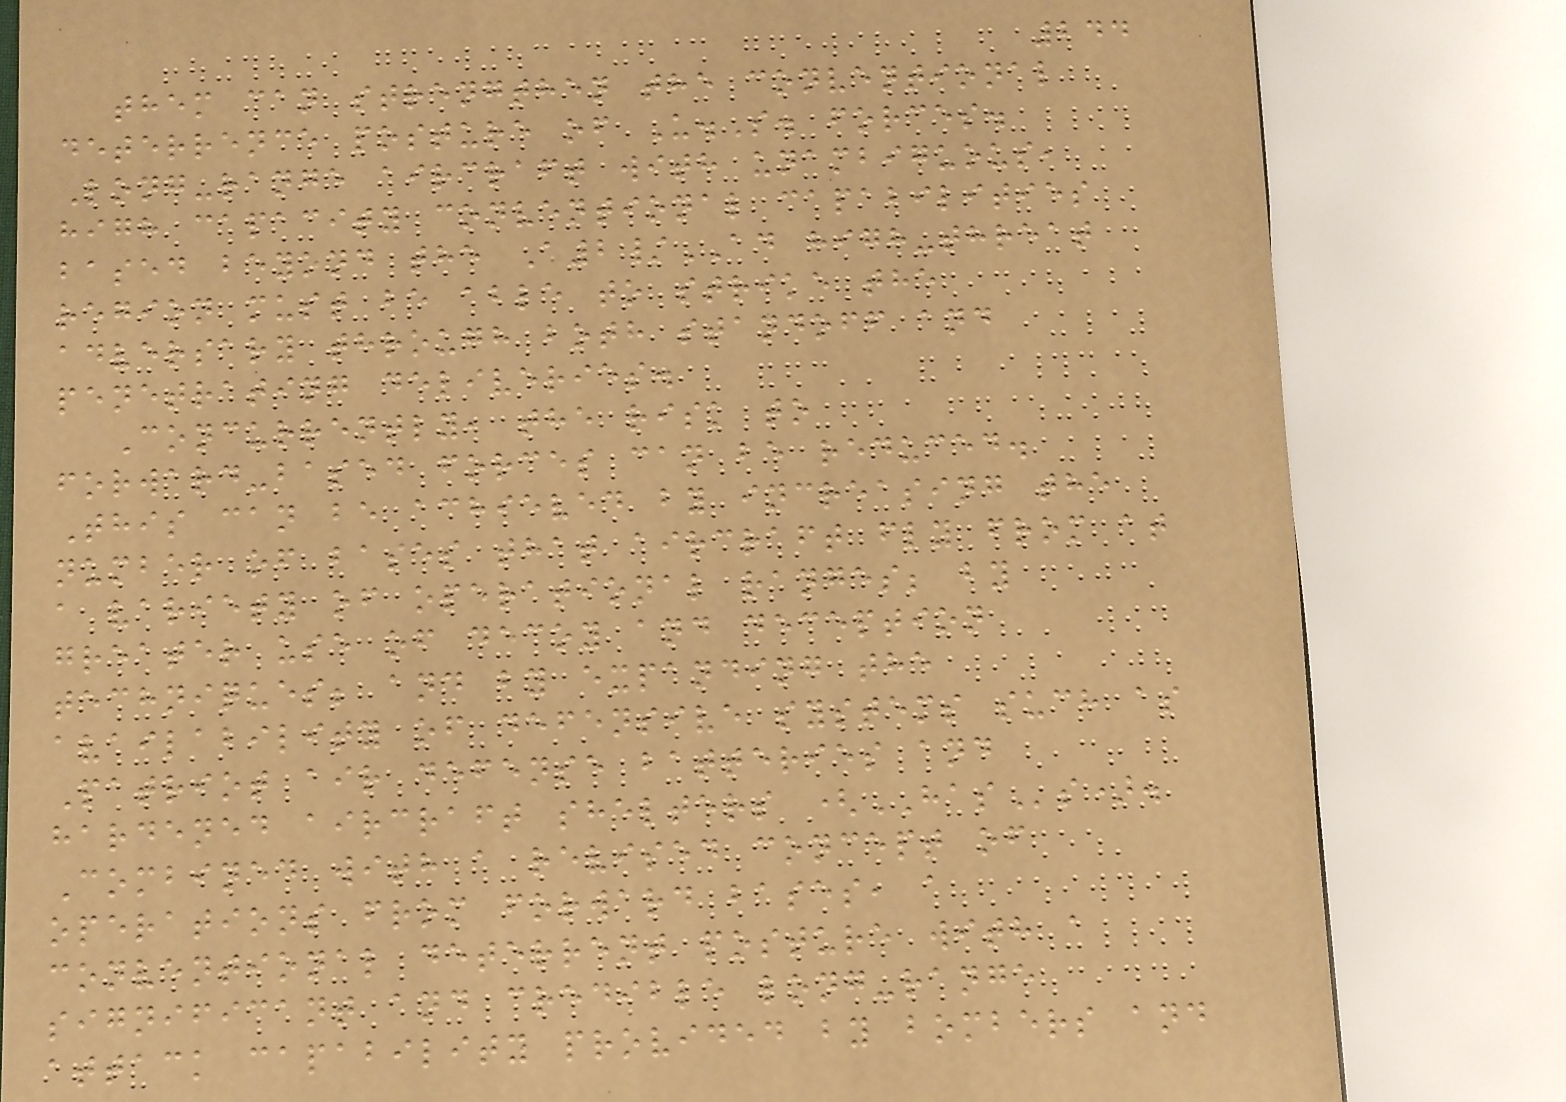244
them can strengthen the conventional
deterrence posture of U.S. forces.
Long-range aircraft with unambiguous,
high capacity conventional capabilities
based beyond the A2/AD high-threat
region must be able to strike the
adversary through both standoff and
penetrating deliveries.
Concurrently, the risk to
forward-based forces can be reduced.
This can be achieved by increasing the
number of bases that aircraft fly from at
a variety of operational ranges; by
greater use of decoy and deception
techniques; and by expanding the
availability of defensive systems such as
Patriot air defense batteries and
hardened aircraft shelters (HASs).
Combined with a revised concept of
operations from forward bases, a
conventional deterrent posture with a
significant and credible long-range
attack capability provided by bombers and
